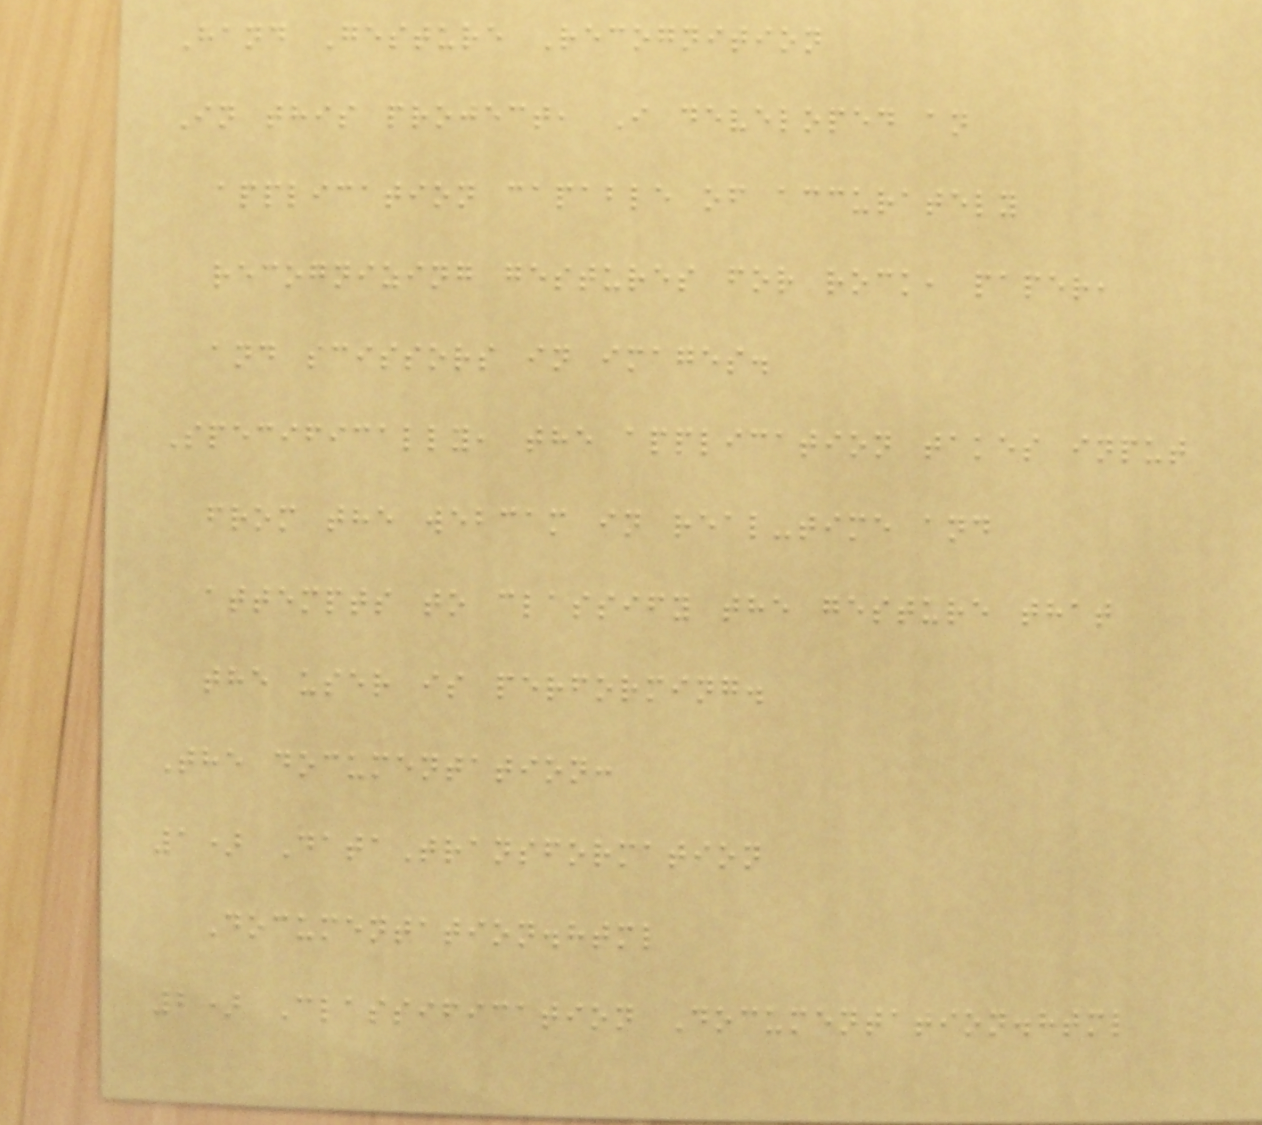Hand Gesture Recognition
In this project, I developed an
application capable of accurately
recognizing gestures for rock, paper,
and scissors in images.
Specifically, the application takes input
from the webcam in real-time and
attempts to classify the gesture that
the user is performing.
The documentation:
1) DataTransformation
Documentation.html
2) Classification Documentation.html
